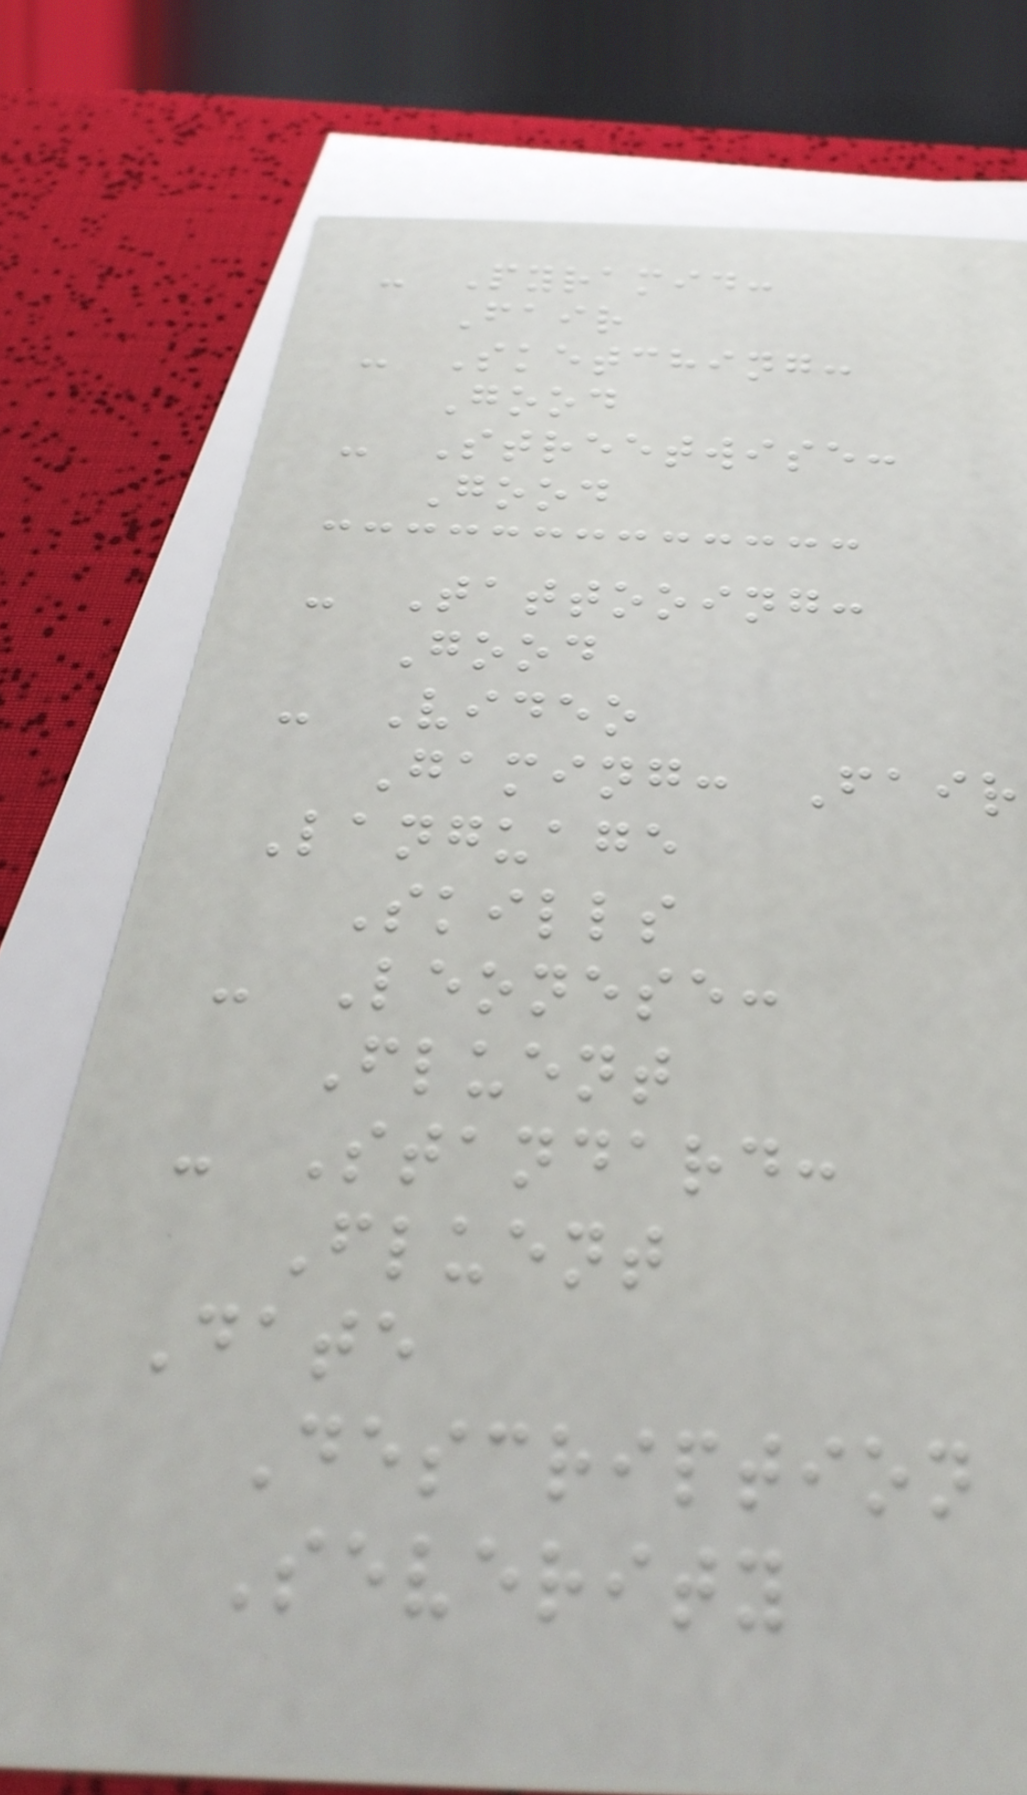- Pyramid:
Fair
- Sketching:
Good
- Streetwise:
Good
- Tattooing:
Good
- Video
Gaming: Fair
Language
Skills
- Leonese:
Fluent
- Standard:
Fluent
Date
Description
Severity
